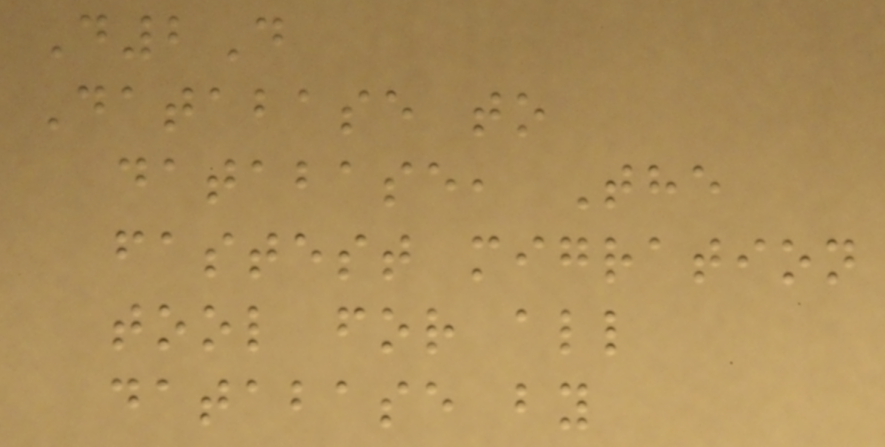D2D
Database to
database, The
fastest migration
tool for all
database by
